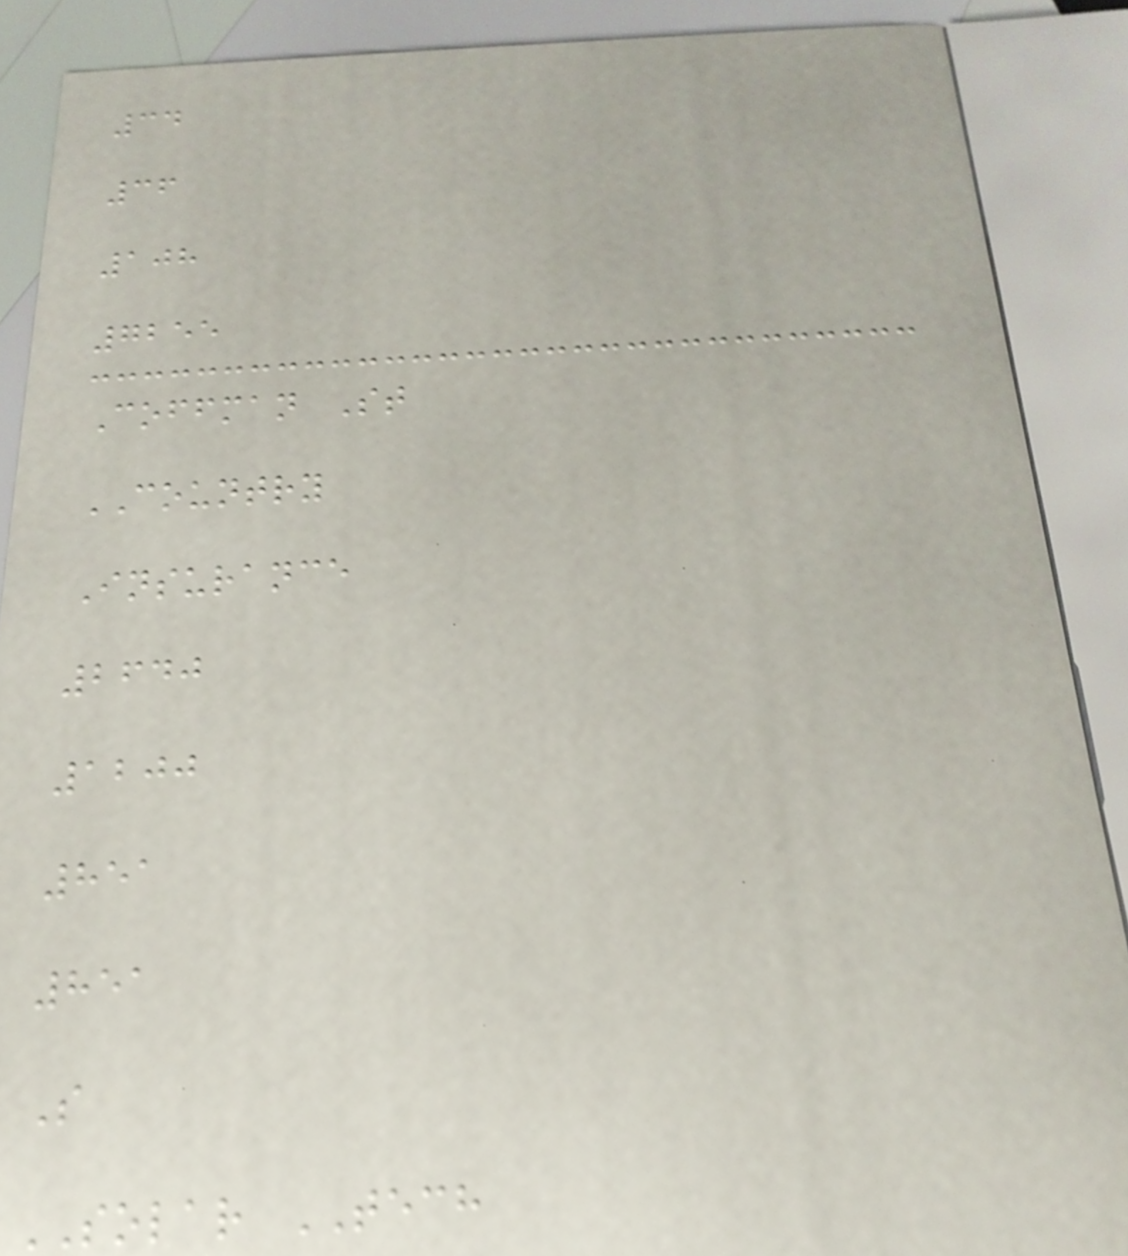34
36
108
7255
Coffman St
COUNTRY
Insurance
2640
1200
851
851
S
SOLAR TECH
